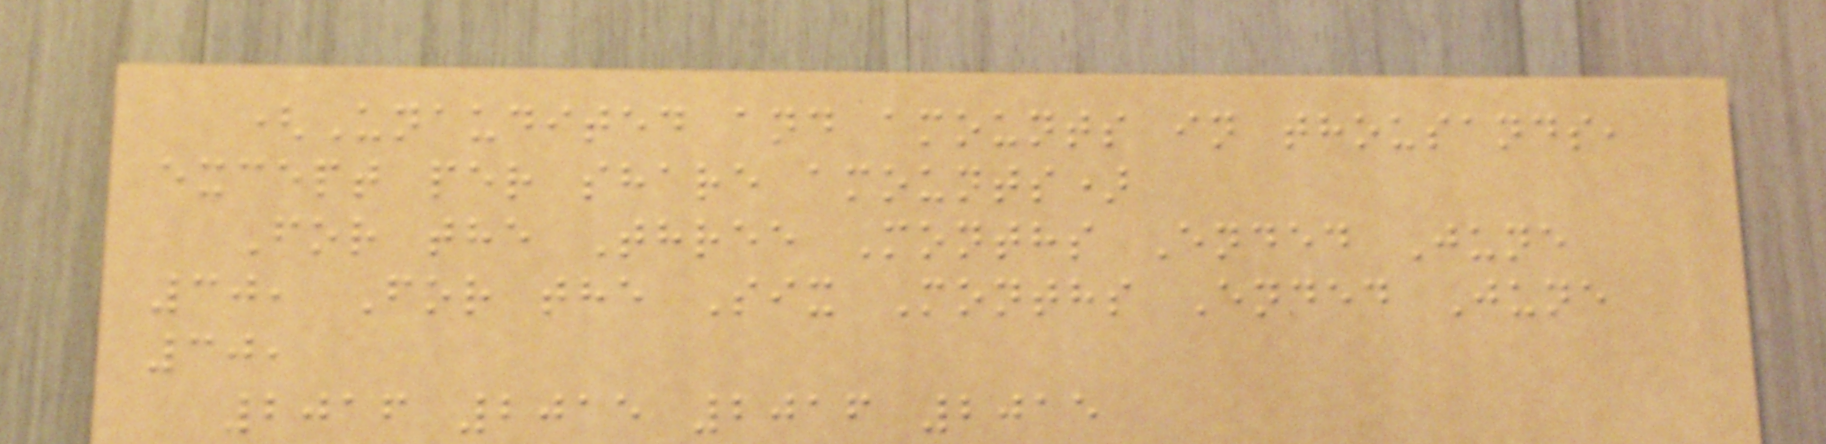(Unaudited and amounts in thousands,
except per share amounts)
For the Three Months Ended June
30, For the Six Months Ended June
30,
2016 2015 2016 2015
